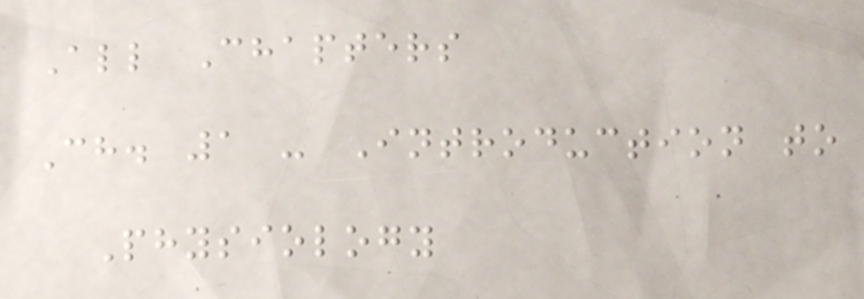All Chapters
Ch. 1 - Introduction to
Physiology
